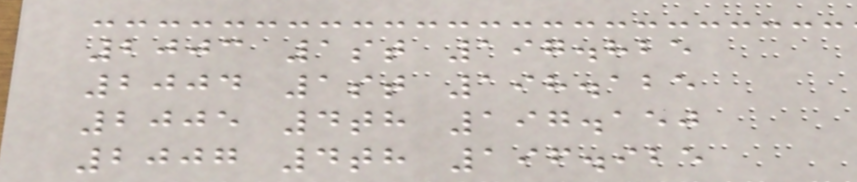2003 1st 197.825
2004 1st 198.125
2005 4th 197.150
2007 4th 196.925
